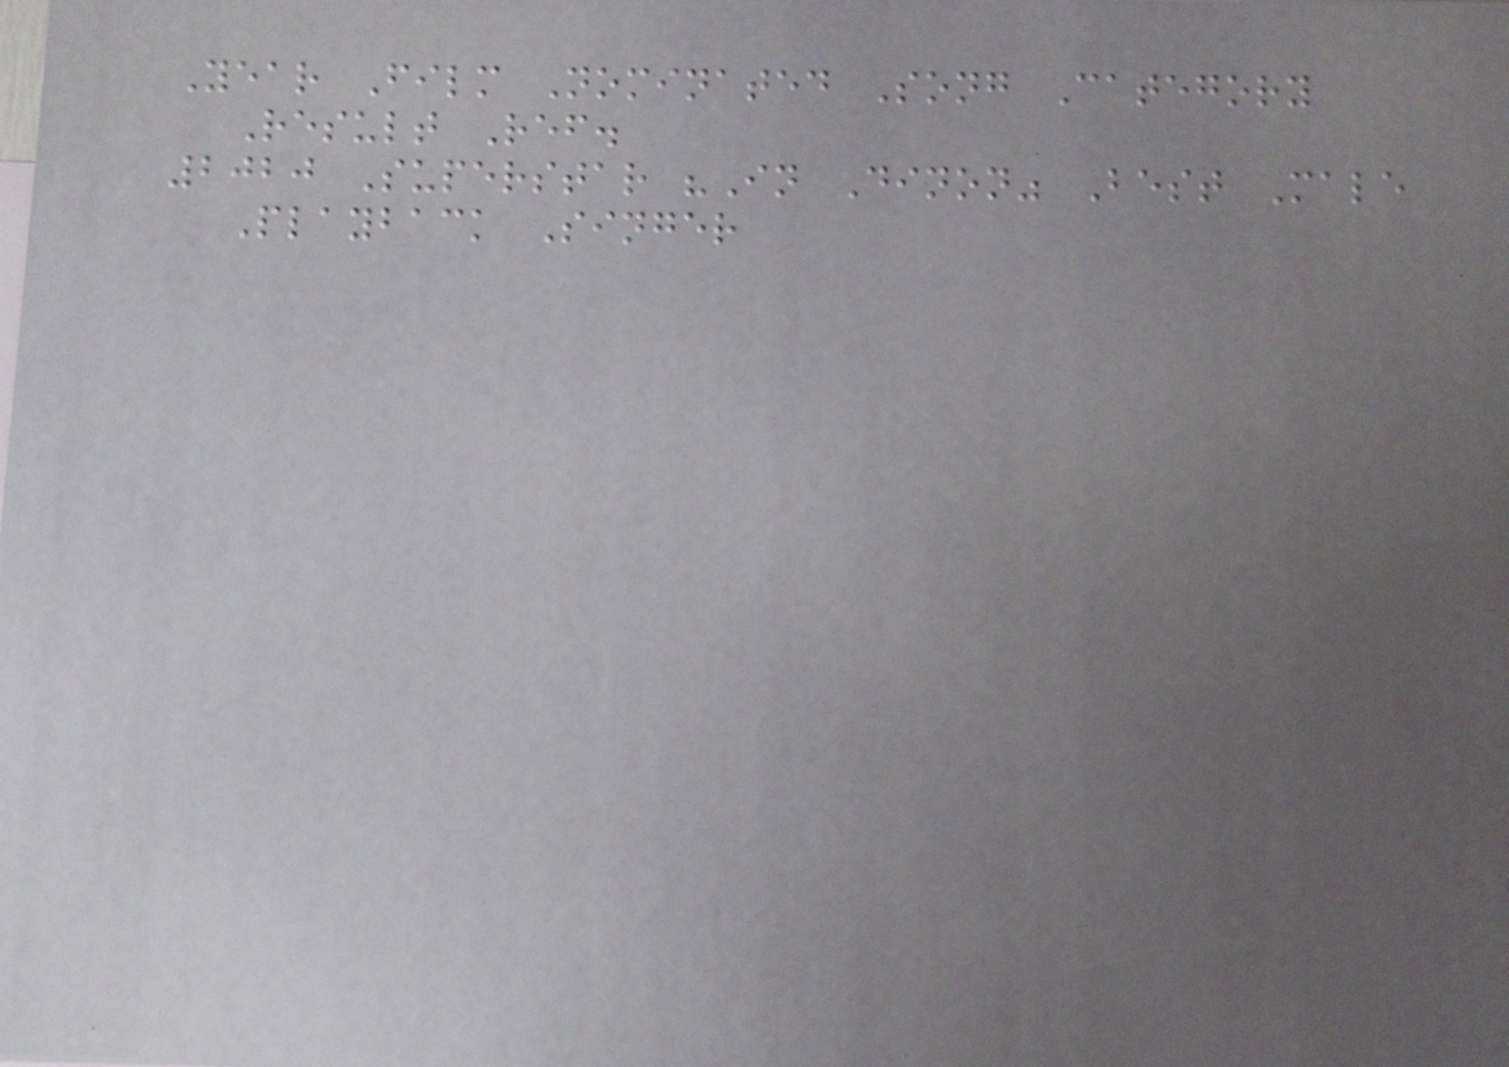Year Film Nominated Song Category
Result Ref.
2020 Superstar "In Dinon" Best Male
Playback Singer
